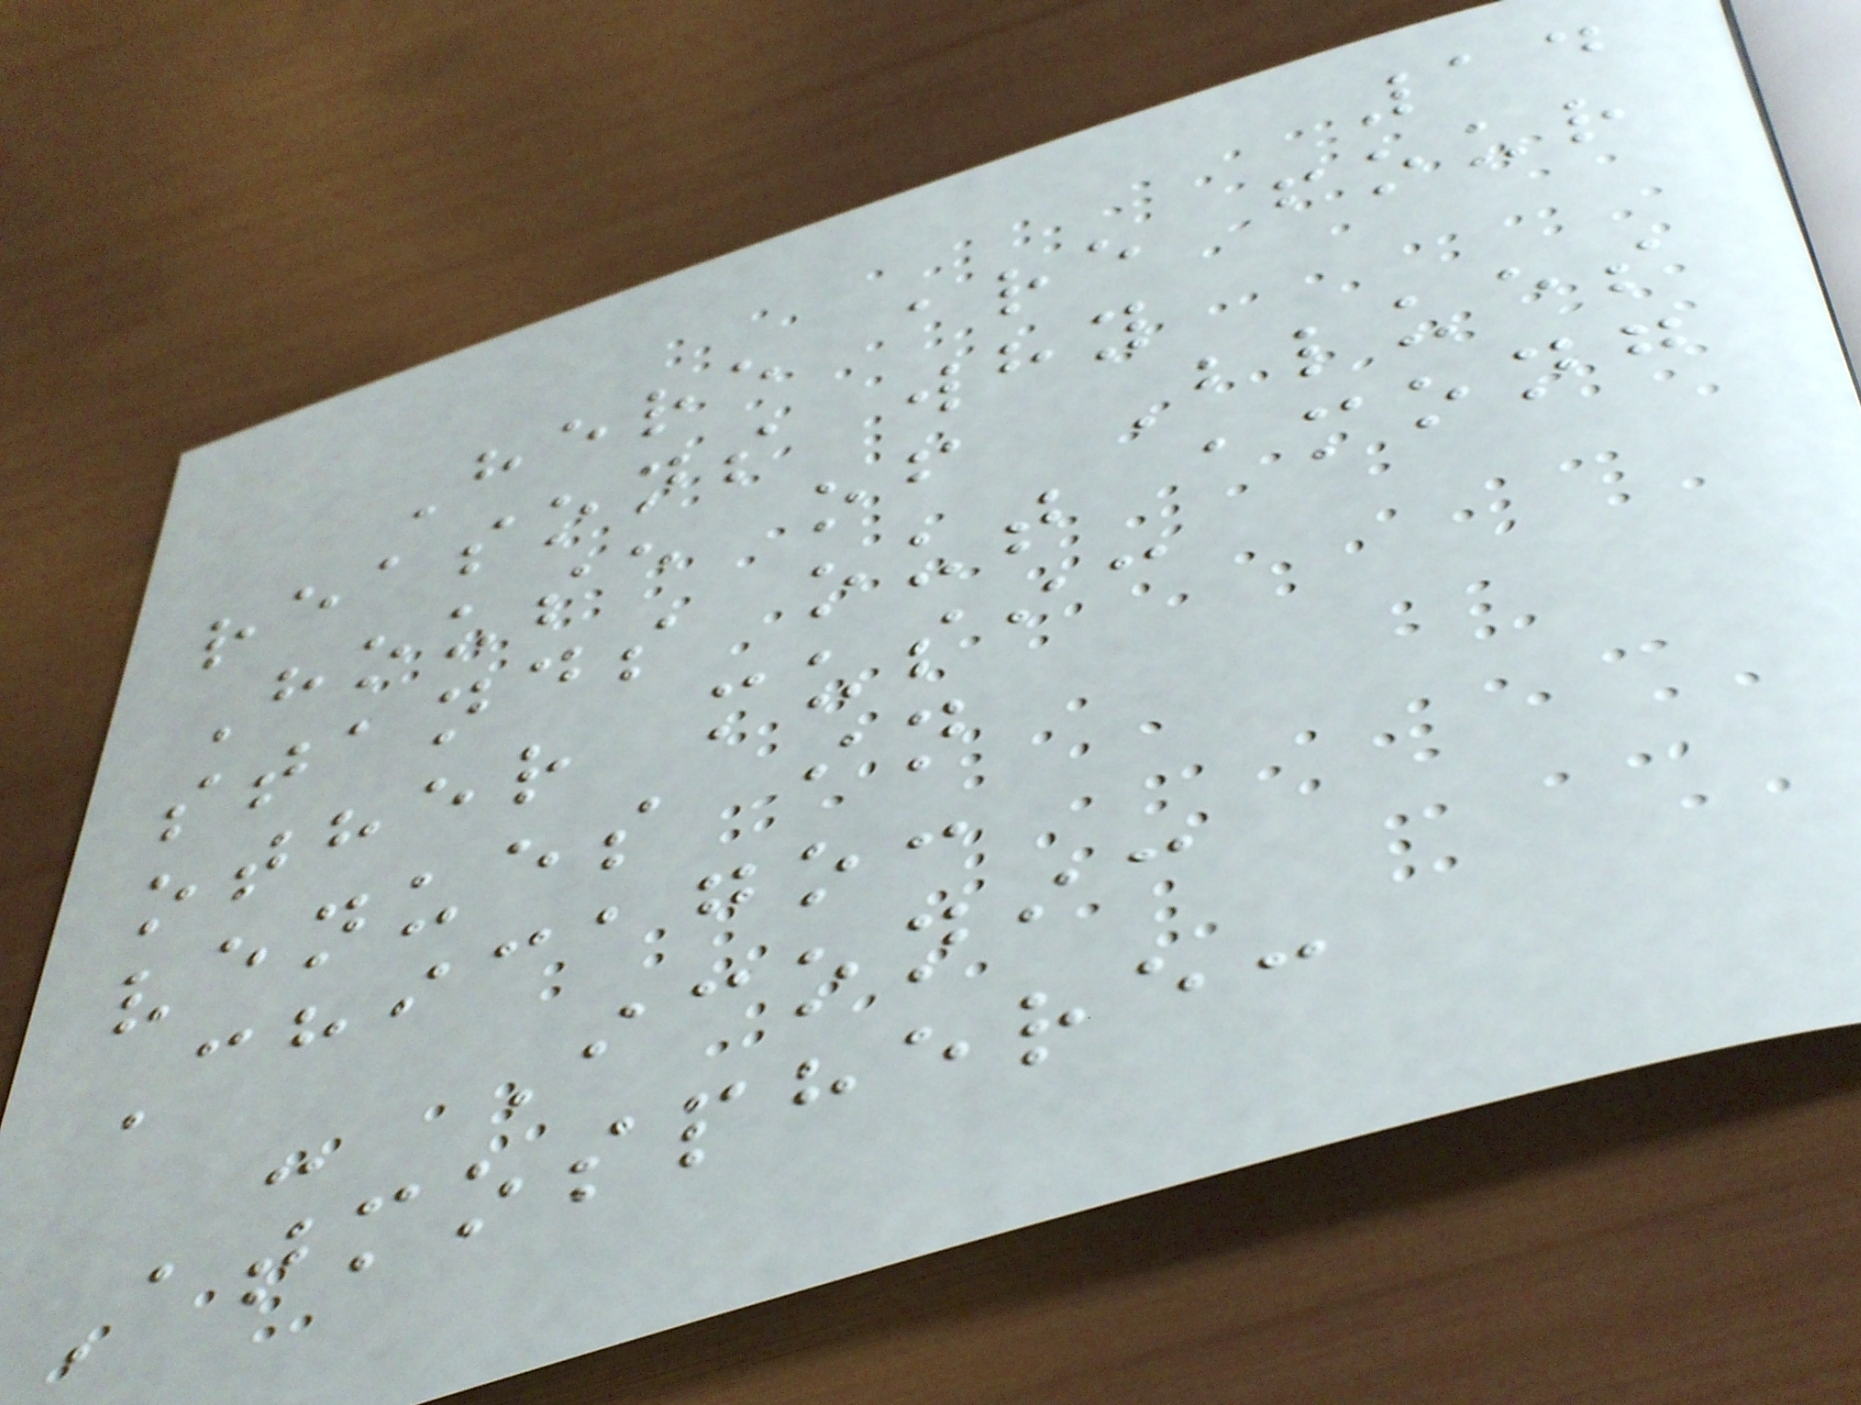14
Here are four
reasons why
House of Blues
stands out among
other music
venues in
Chicago:
- Iconic
Atmosphere:
